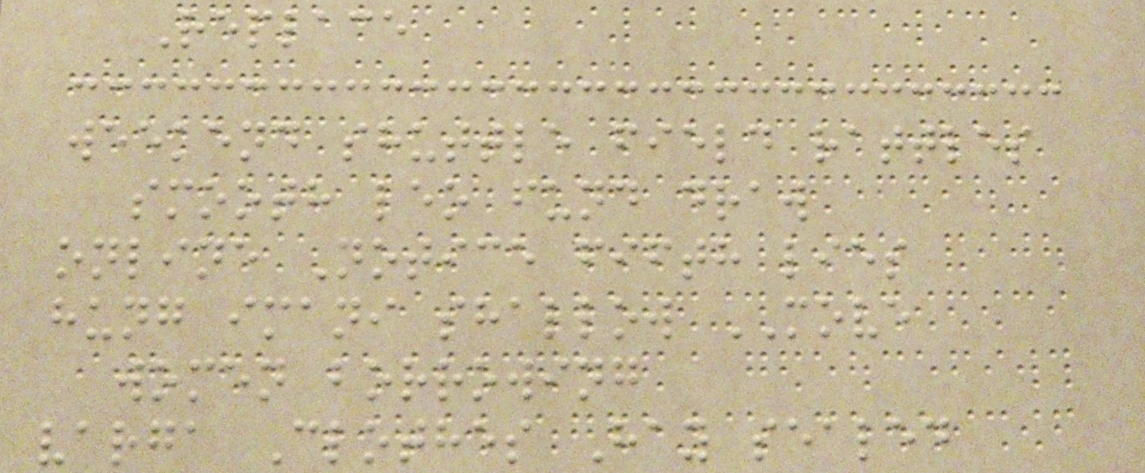Replace
weekend shuttle field rattles
smooth leo fund draw
online Notice fifth lies
hung imani shallow MOVE
women borrowing
varga Clothes Hay sealed
